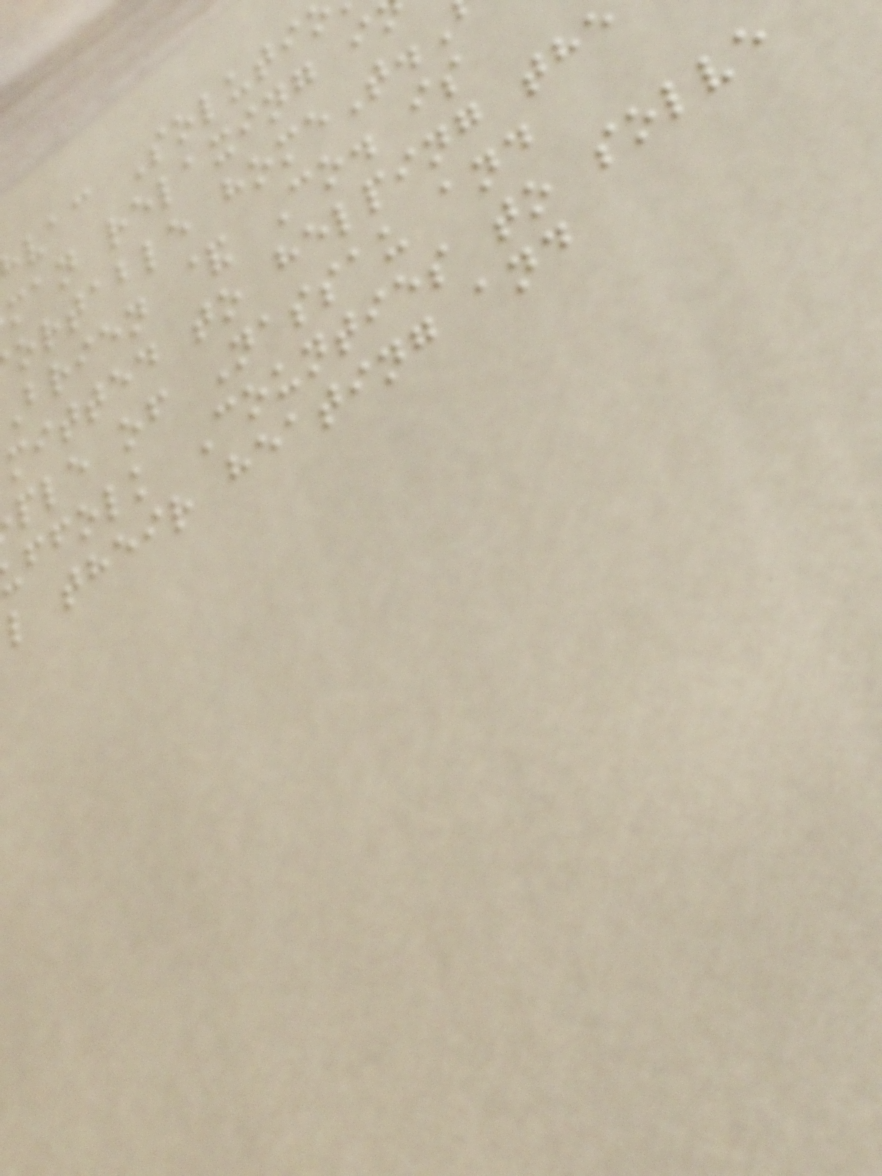vac Soluti
man relaxing i
ortable homeT.
brien & Co. is
mitted to helping the
ple of Nassau and
ffolk Counties to solve
l their heating and
